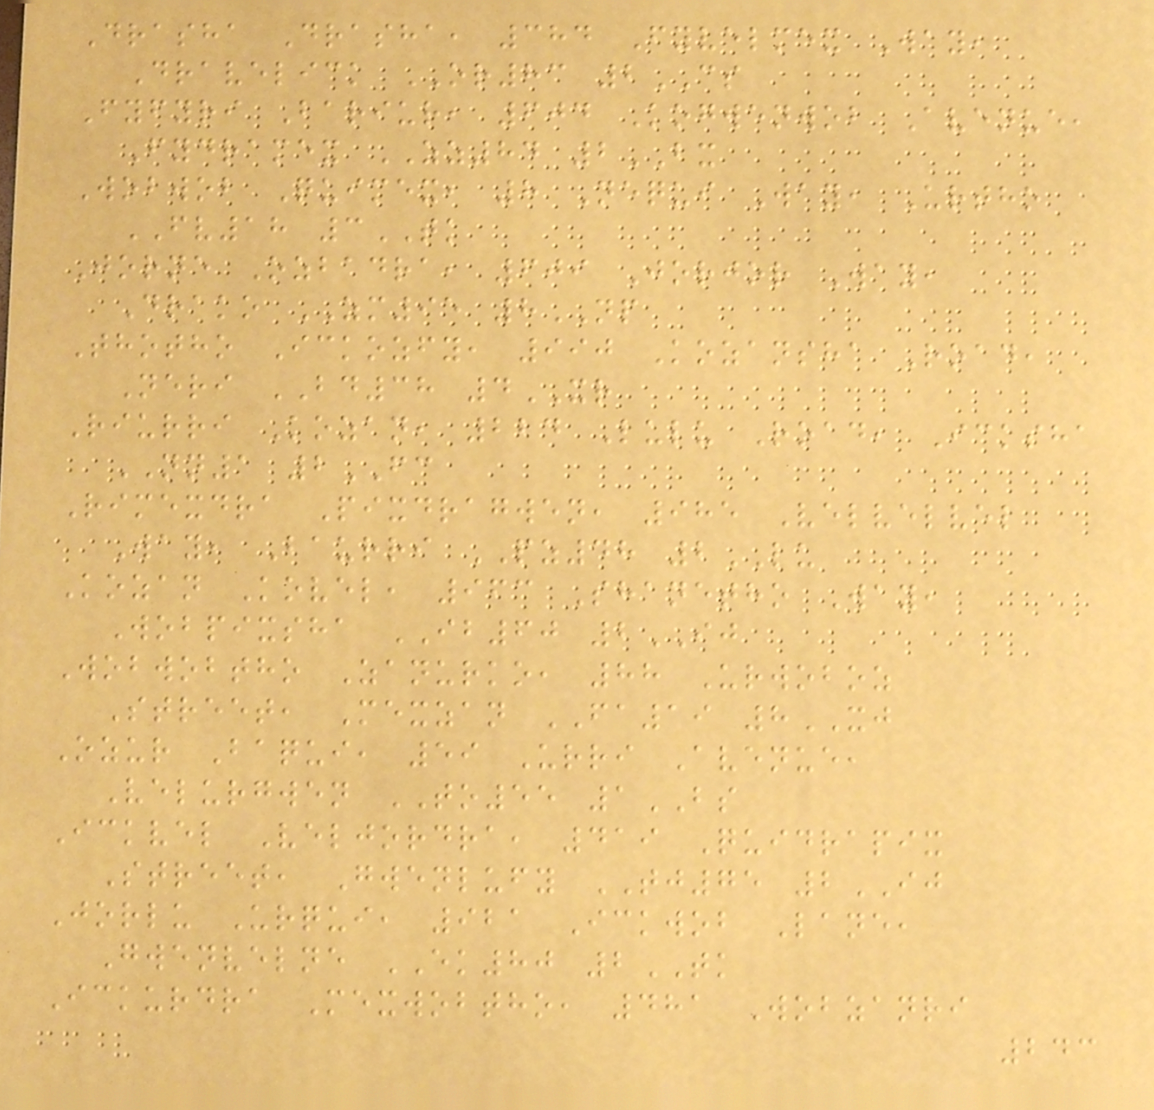Drasha Drasha, 384 Fyvelmex Way,
Dravelick OR83 2CS
Fyfyri Bariur, 604 Kogwenwob Avenue,
Fydramex ZZ84 2BX
Wobwob Quimex, 8 Nequi Way, Urtho
FV18 3TK
Jorne Ozbadra, 609 Jorjor Way,
Drako ZM95 8NP
Thotho Ickozfy, 990 Kozansha Road,
Neri BD38 4XR
Riurri Kozan, 224 Lulu Road, Icksha
NN1 2FC
Rimexdra Pixdragwen, 985 Velvelvel
Way, Baurri PZ48 2LU
Kozan Kovel, 963 Shanetho Way,
Wobpixsha IB60 2IJ
Wobwobtho Zanurko, 88 Urwoboz
Street, Mexzan FA19 8XJ
Ozur Baqui, 59 Urri Avenue,
Velurgwen TO55 1BS
Ickvel Veljordra, 419 Quidrapix
Street, Gwenlufy TJ75 2IJ
Jorlu Urqui, 921 Ickwob Lane,
Gwenvelne EK80 2TK
Ickurdra Mexwobtho, 481 Wobzanri
243
